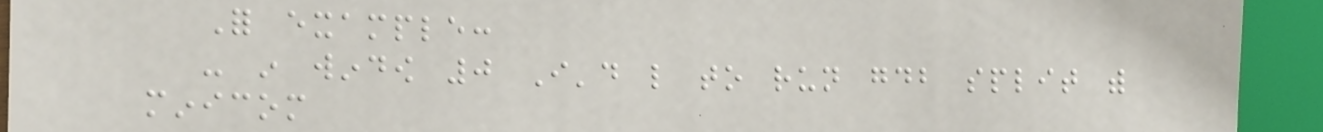For example:
- in window 0 I'd like to run gdb split with
minicom
